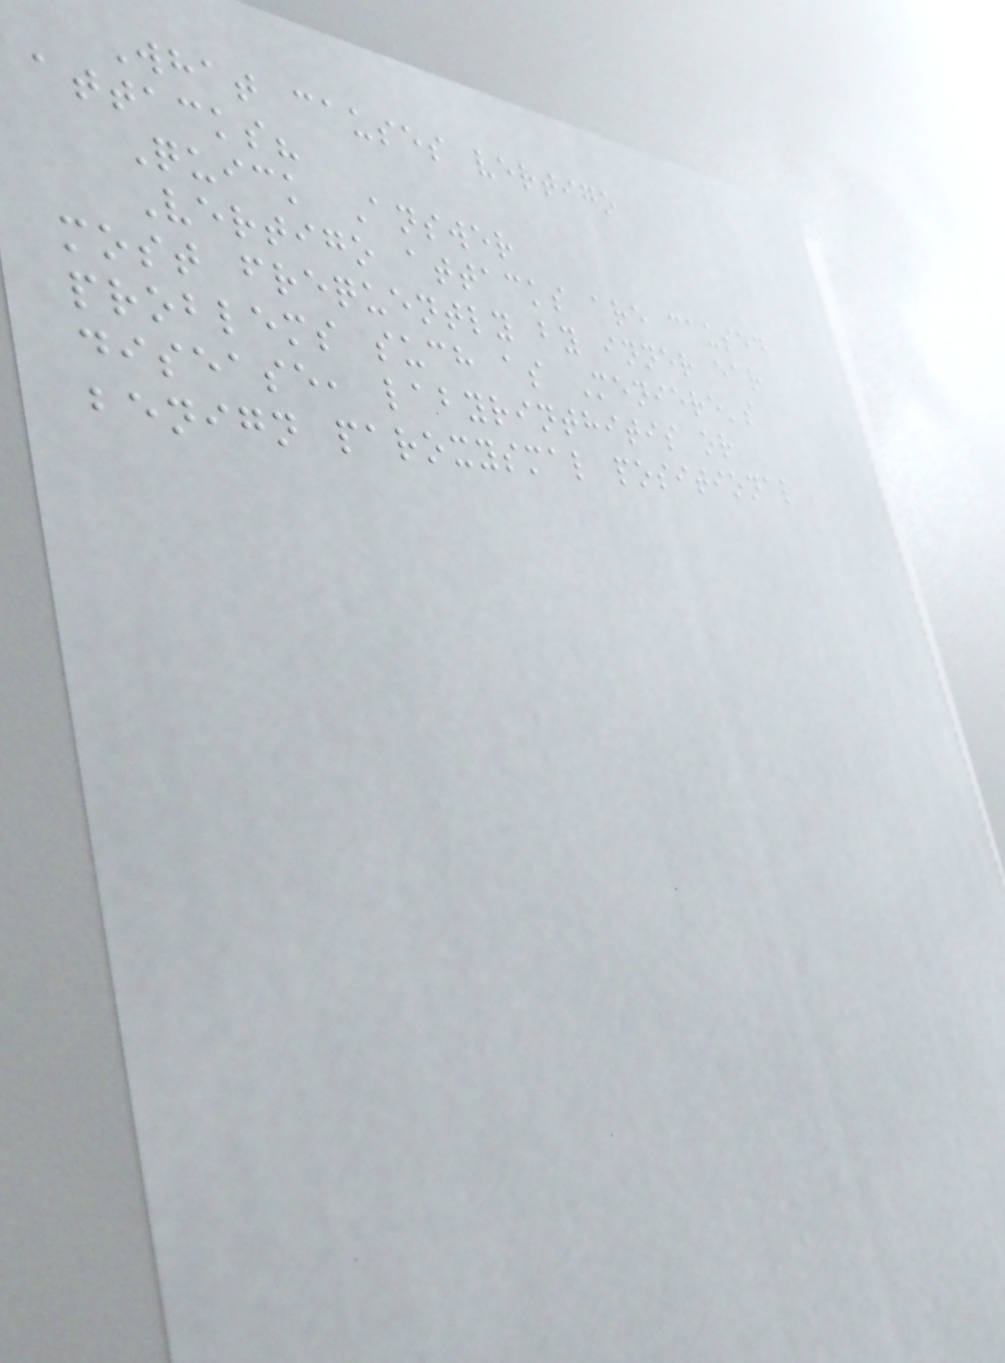What causes vertigo
attacks?
Quick Answer
Vertigo attacks are caused
most frequently by inner ear
problems such as Meniere's
disease, labyrinthitis or
benign paroxysmal positional
